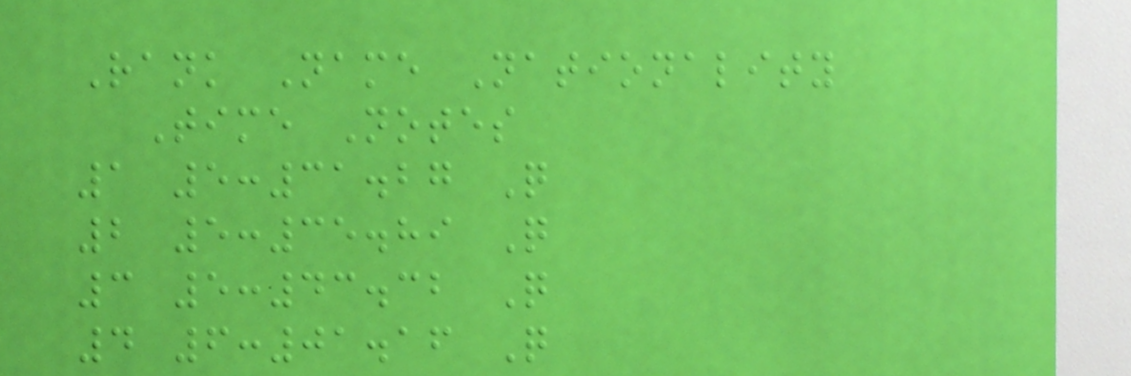Rank Name Nationality
Time Notes
1 5:31.27 Q
2 5:35.89 Q
3 5:43.32 Q
4 6:01.16 Q
